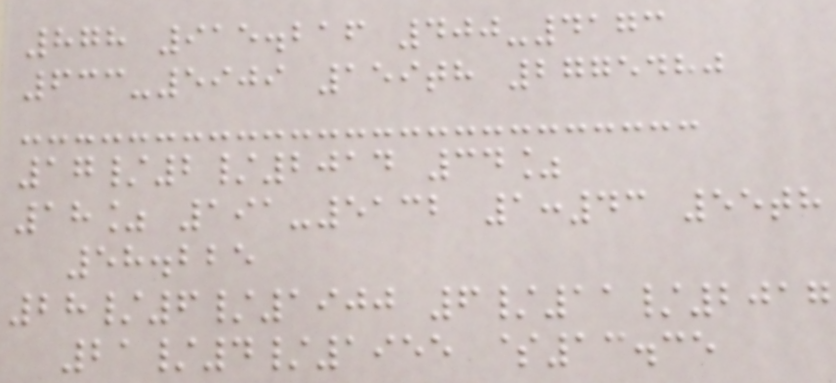878 915.216 400-4173
633-5909 159th 2775480
17/2/2014 34%
18% 191-5132 1:43 55th
58.225
28/6/1900 6/11/2017
21/4/1955 $13.35
